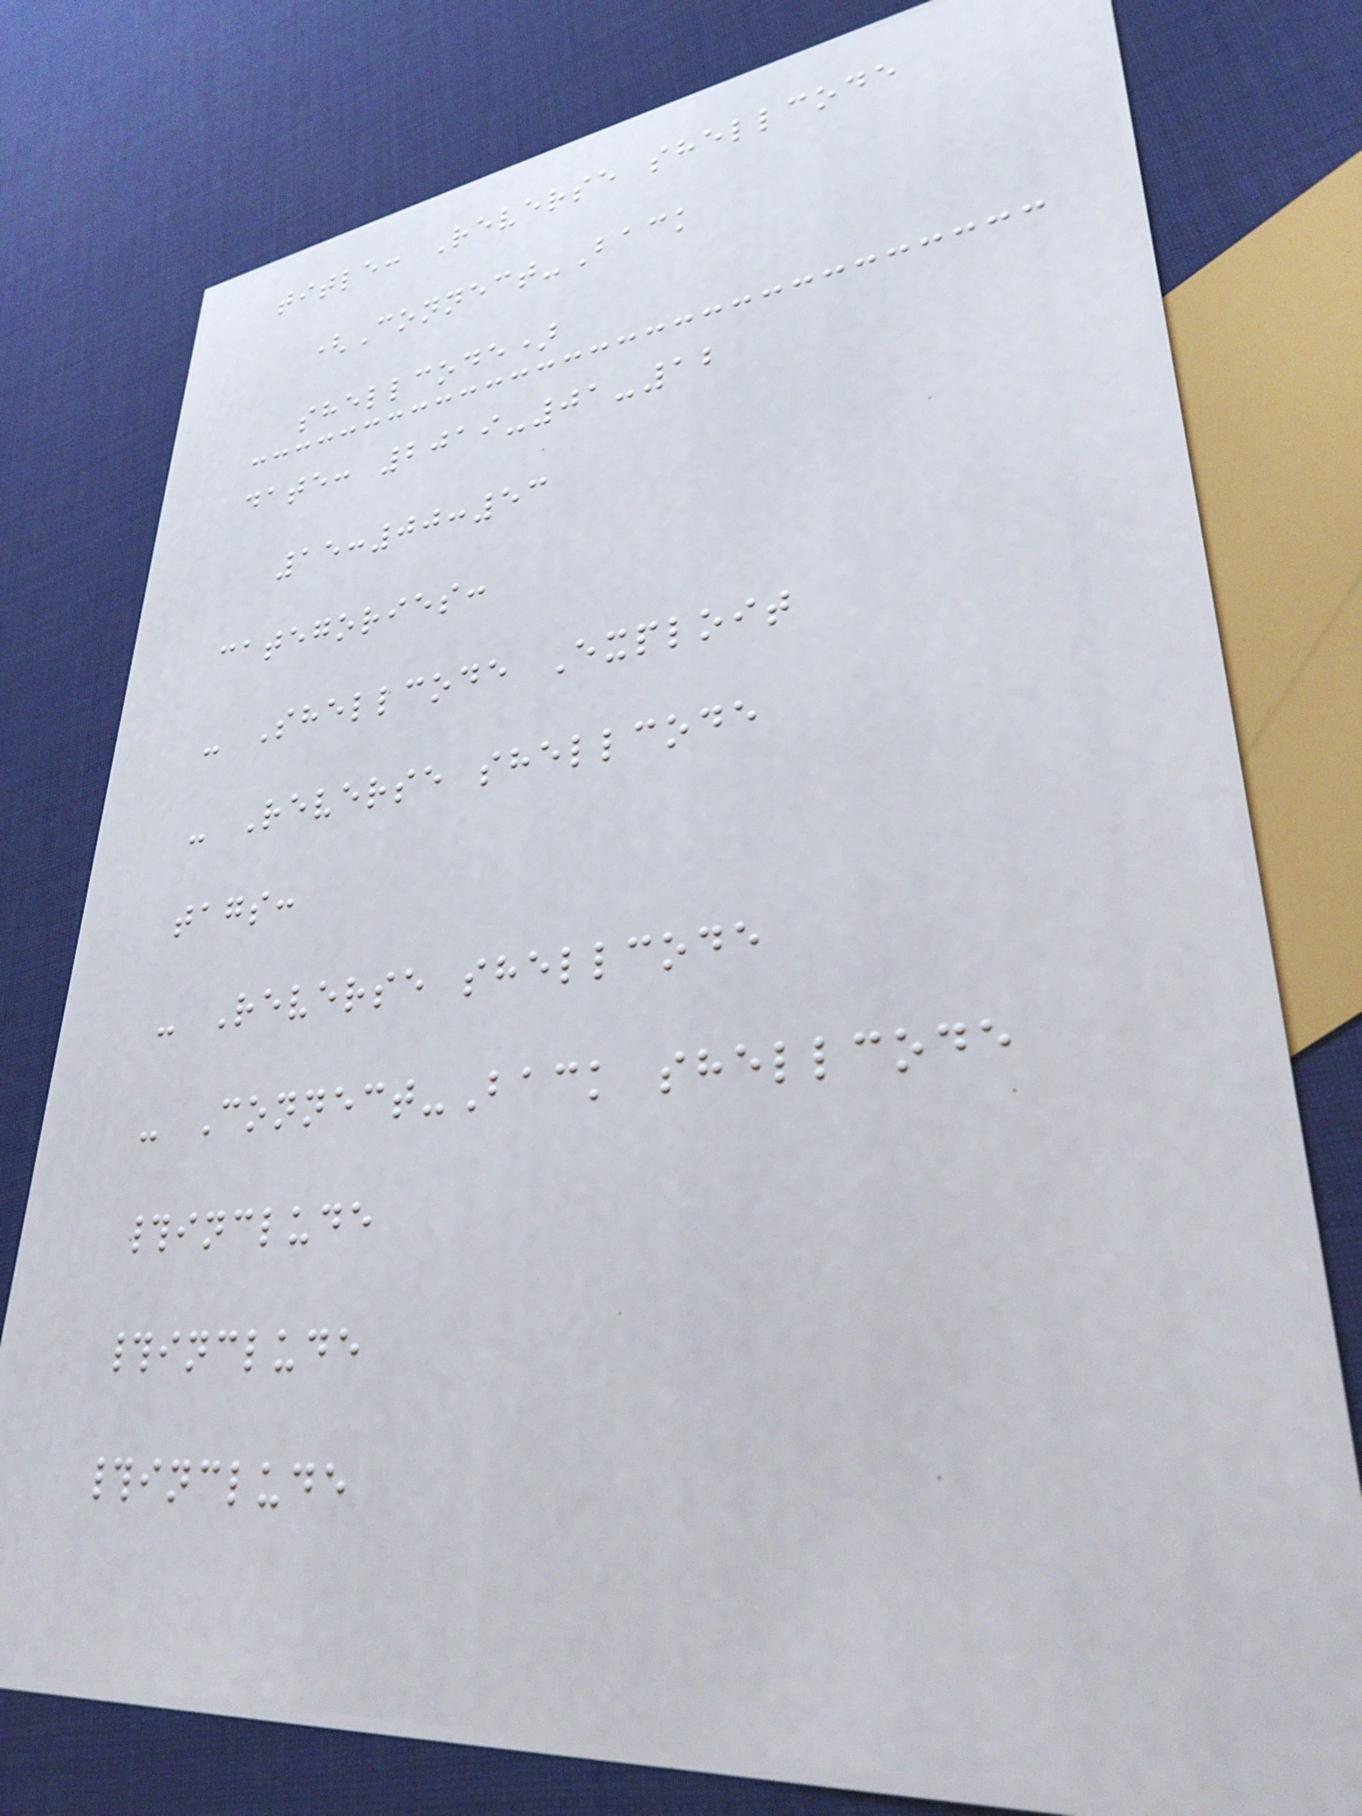title: Reverse shellcode
(Connect-Back
shellcode)
date: 2019-01-12
15:00:53
categories:
- Shellcode Exploit
- Reverse shellcode
tags:
- Reverse shellcode
- Connect-Back shellcode
#include
#include
#include
